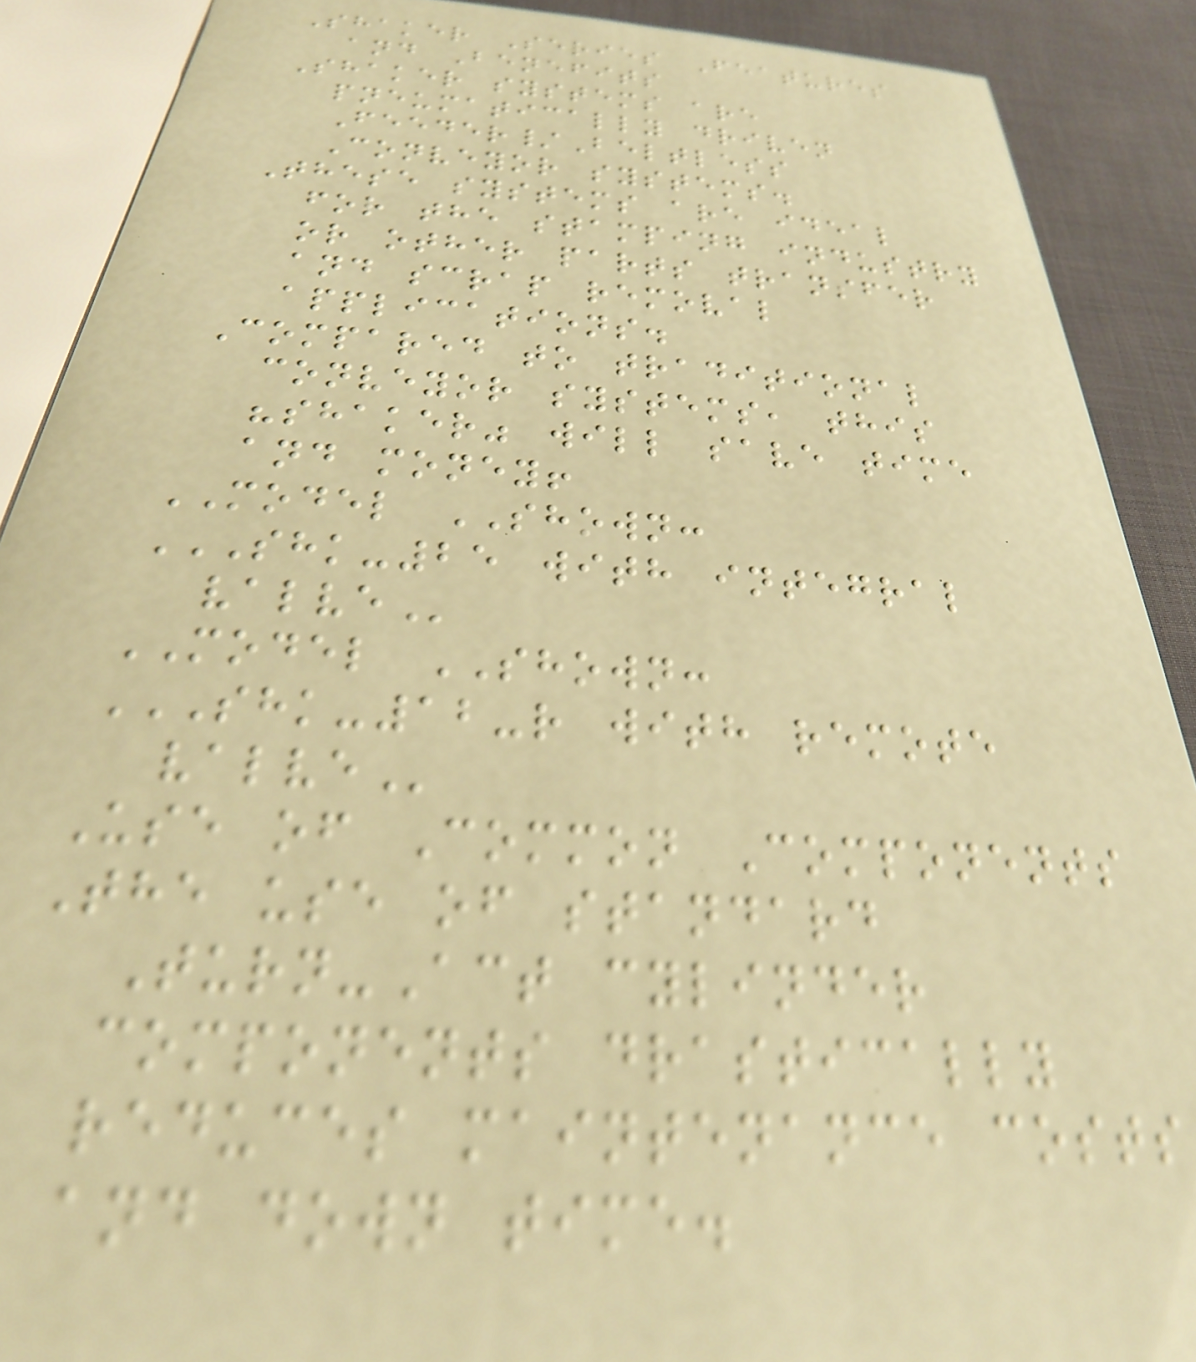Shaker Series Features
and Benefits
Shaker systems are
pneumatically driven
Feeder/Beltless
Conveyor systems.
These systems are ideal
for the stamping industry
or other parts transfer
and scrap removal
applications.
Compared to traditional
conveyor systems, this
"shaker" will save time
and money!
MODEL SHOWN:
SHK-25 WITH INTEGRAL
VALVE
MODEL SHOWN:
SHK-12-R WITH REMOTE
VALVE
Use of Common Components
The use of standard
Turn-Act cylinder
components drastically
reduces maintenance costs
and down time.
